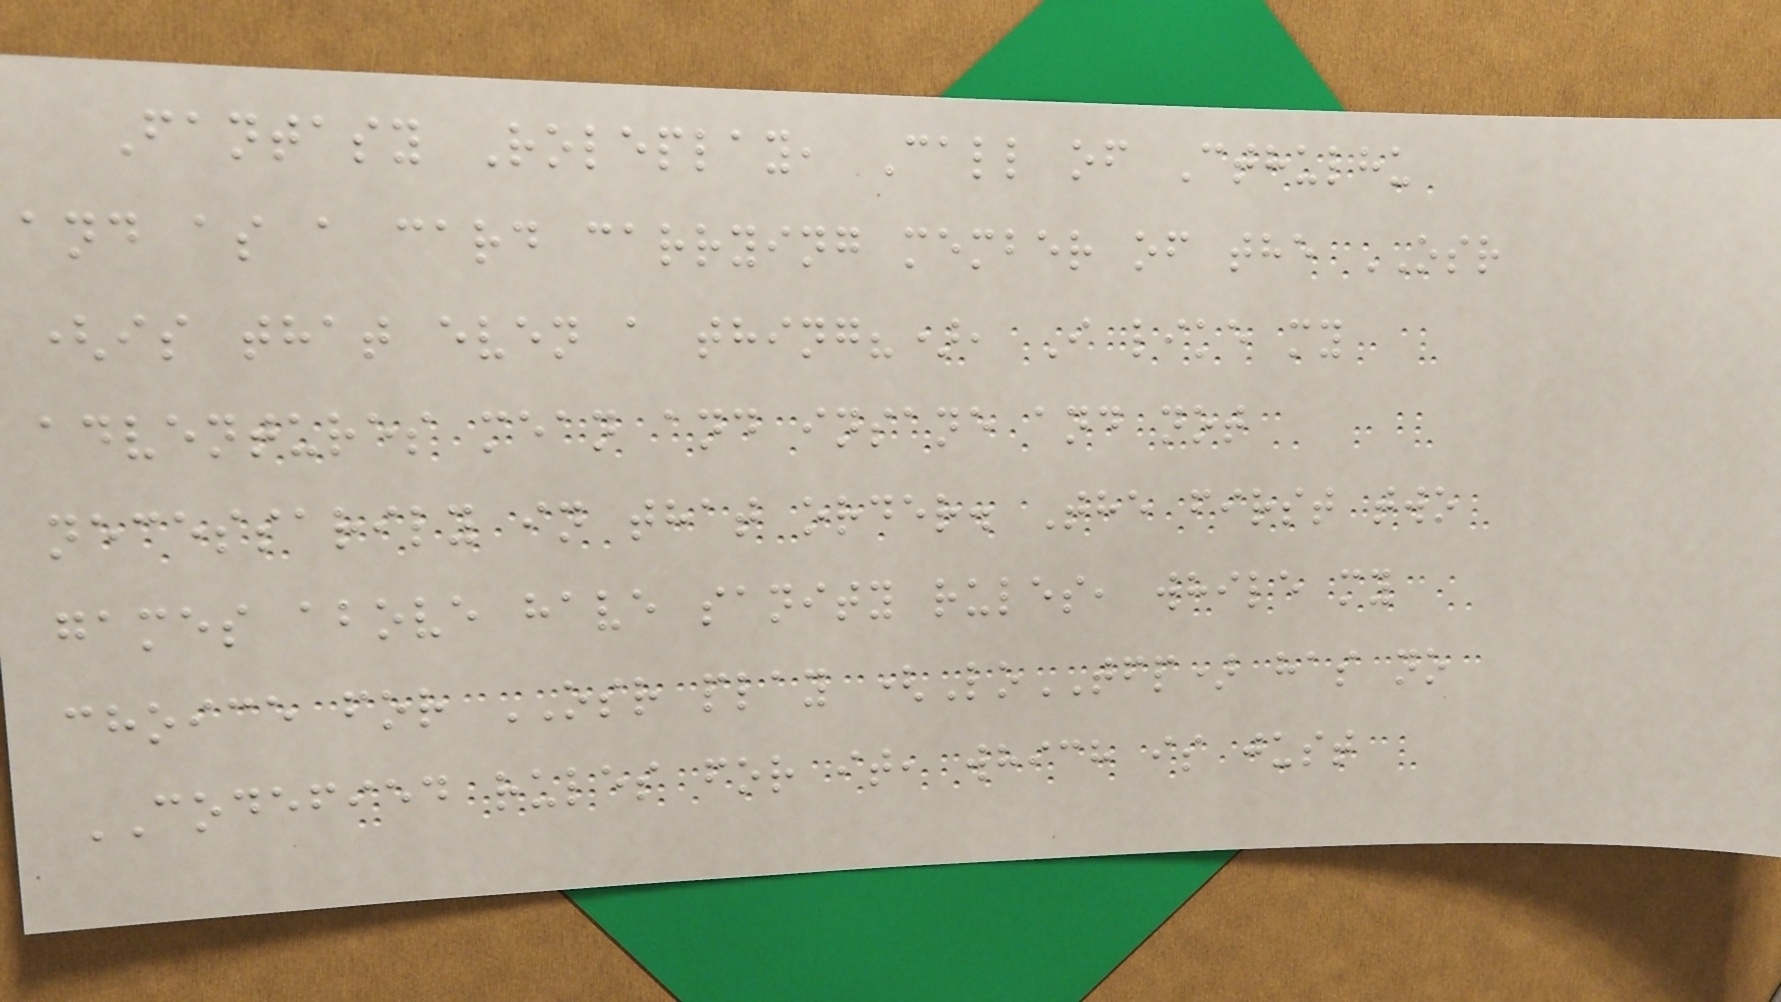Fantasy Roleplay, Call of Cthulhu
and as a card carrying member of the OSR
(is that even a thing?), I like my
adventures mean and insane and not
necessarily in that order. The first two
games above have sanity rules, while my
choice for OSR play (LoTFP) has no
CODEFIED rules for it, which is just
